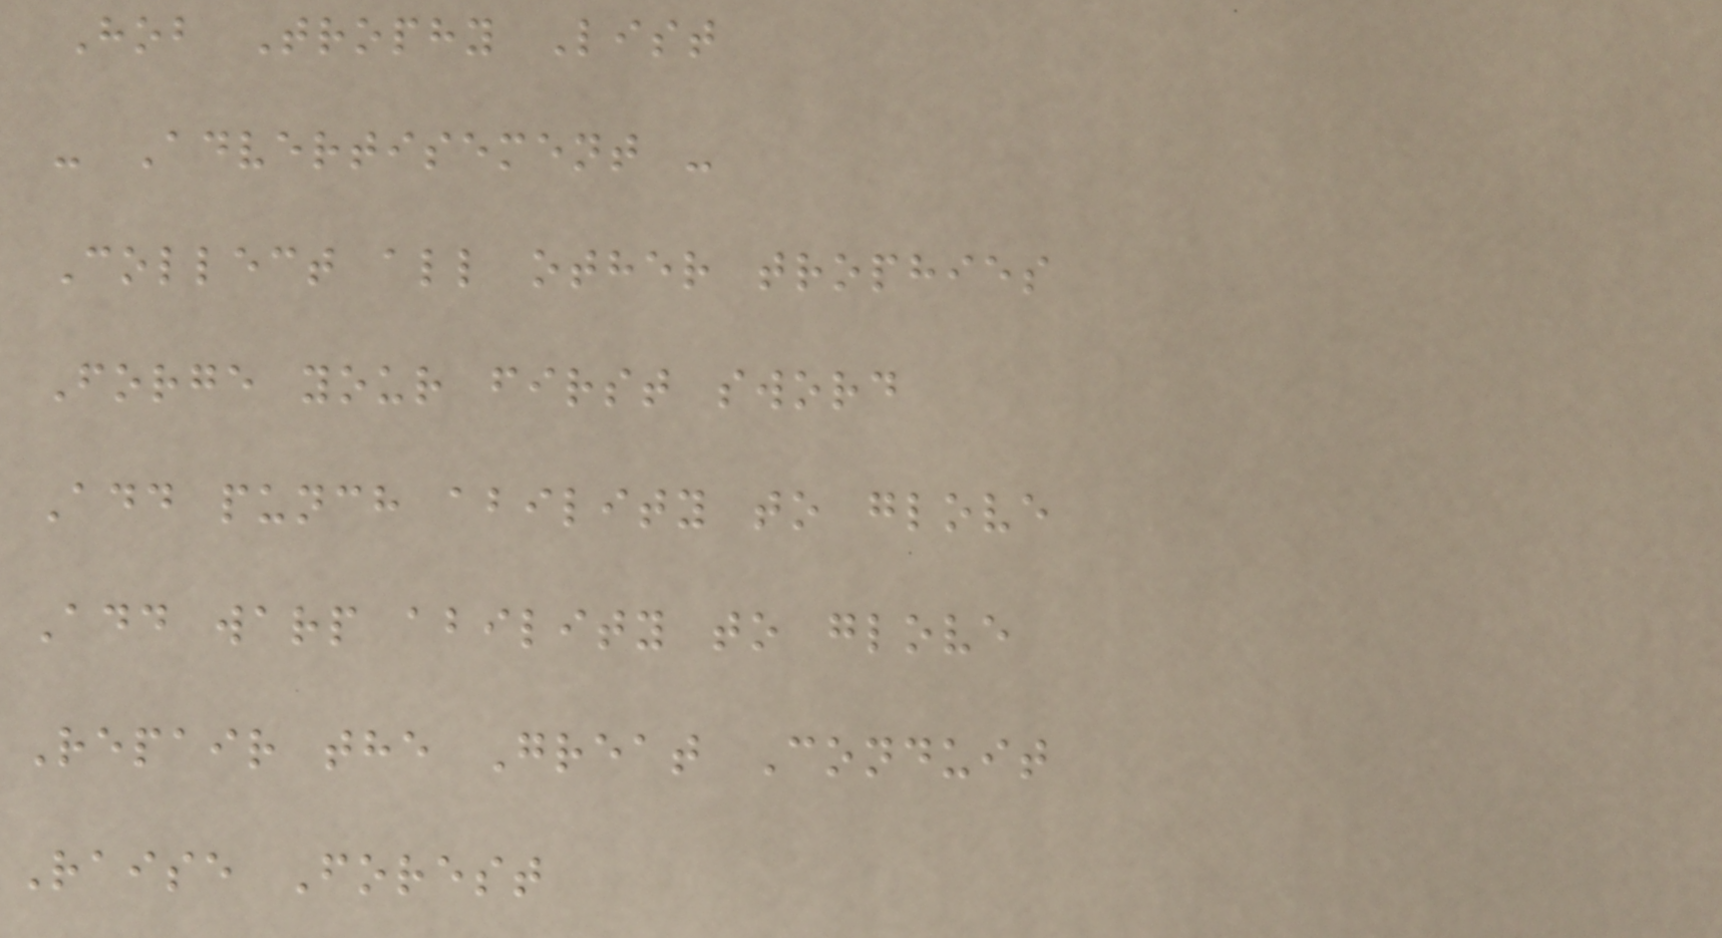Hob Trophy List
- Advertisement -
Collect all other trophies
Forge your first sword
Add punch ability to glove
Add warp ability to glove
Repair the Great Conduit
Raise Forest
